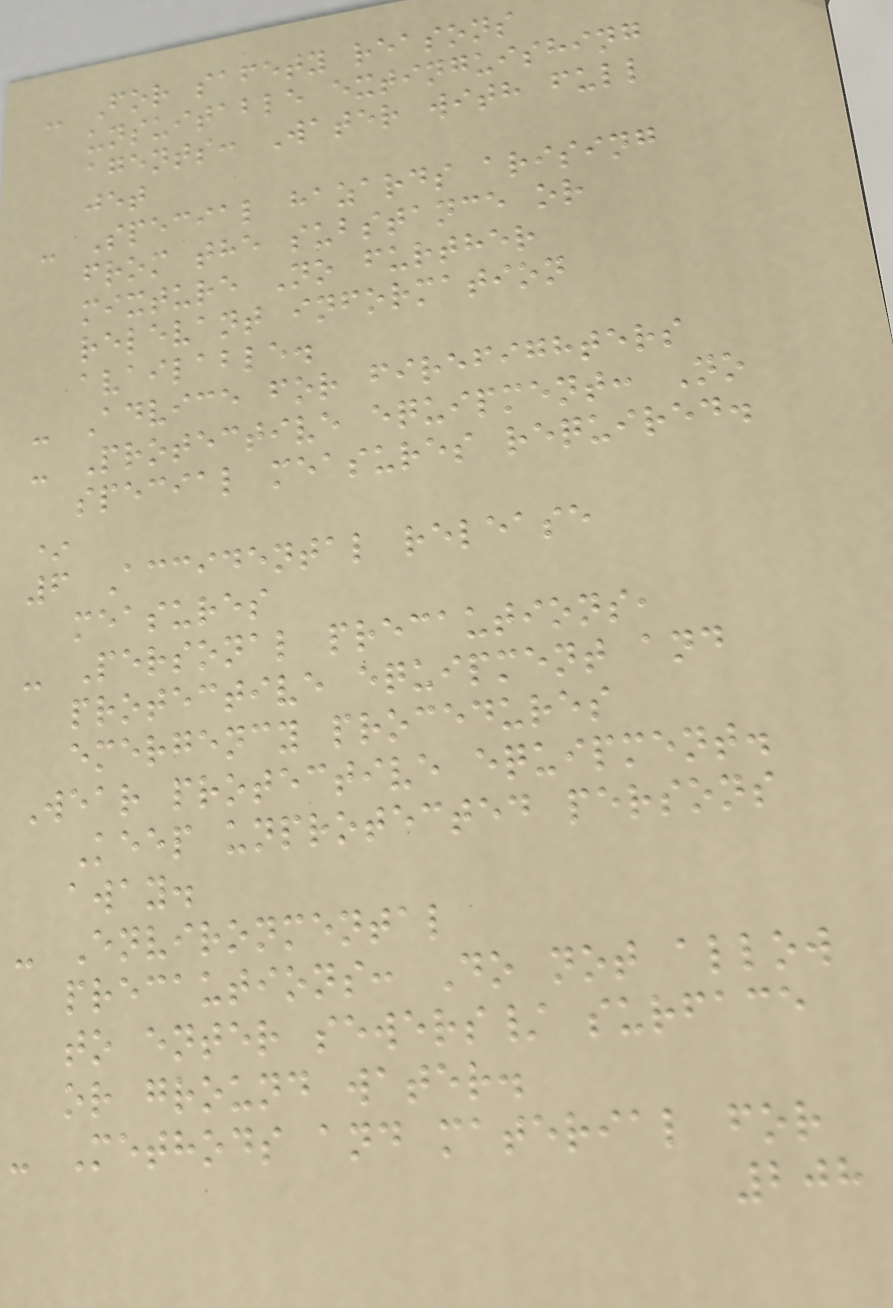- For safety reasons
unsuitable extinguishing
agents: Water with full
jet
- Special hazards arising
from the substance or
mixture No further
relevant information
available.
- Advice for firefighters
- Protective equipment: No
special measures required.
*
6 Accidental release
measures
- Personal precautions,
protective equipment and
emergency procedures
Wear protective equipment.
Keep unprotected persons
away.
- Environmental
precautions: Do not allow
to enter sewers/ surface
or ground water.
- Methods and material for
208
